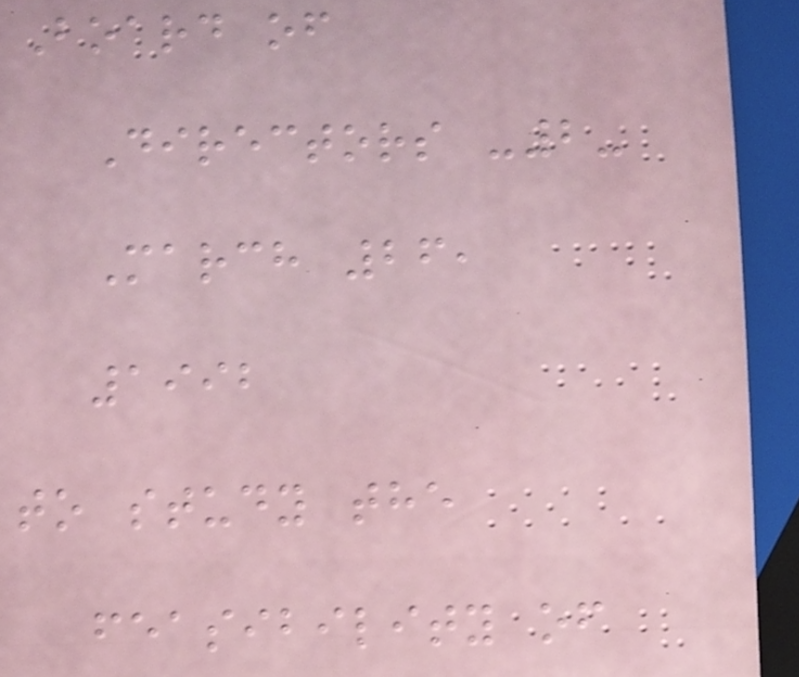Board of
Directors -2-
March 26,
1992
to study the
feasibility of
